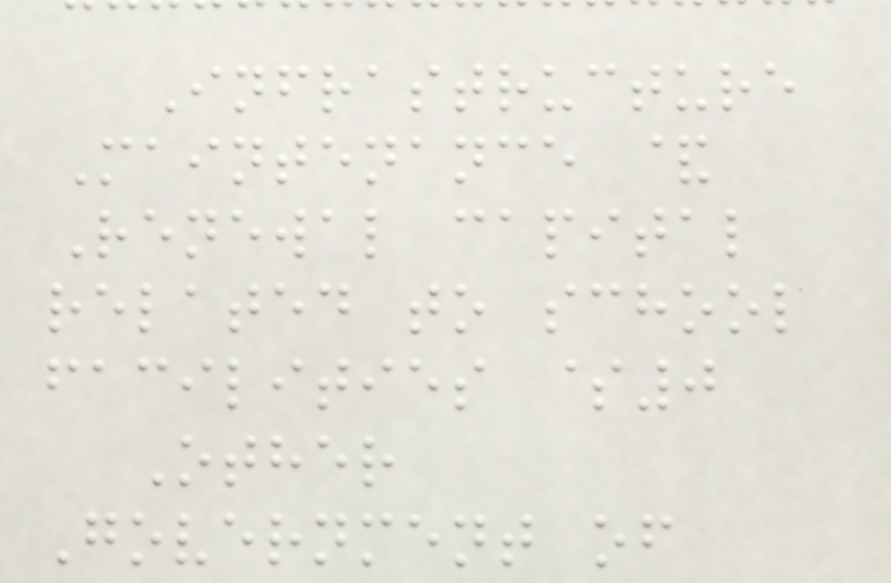Infrastructure
Maintenance &
Renewal capital
related to school
facilities $0
Other
Government of
